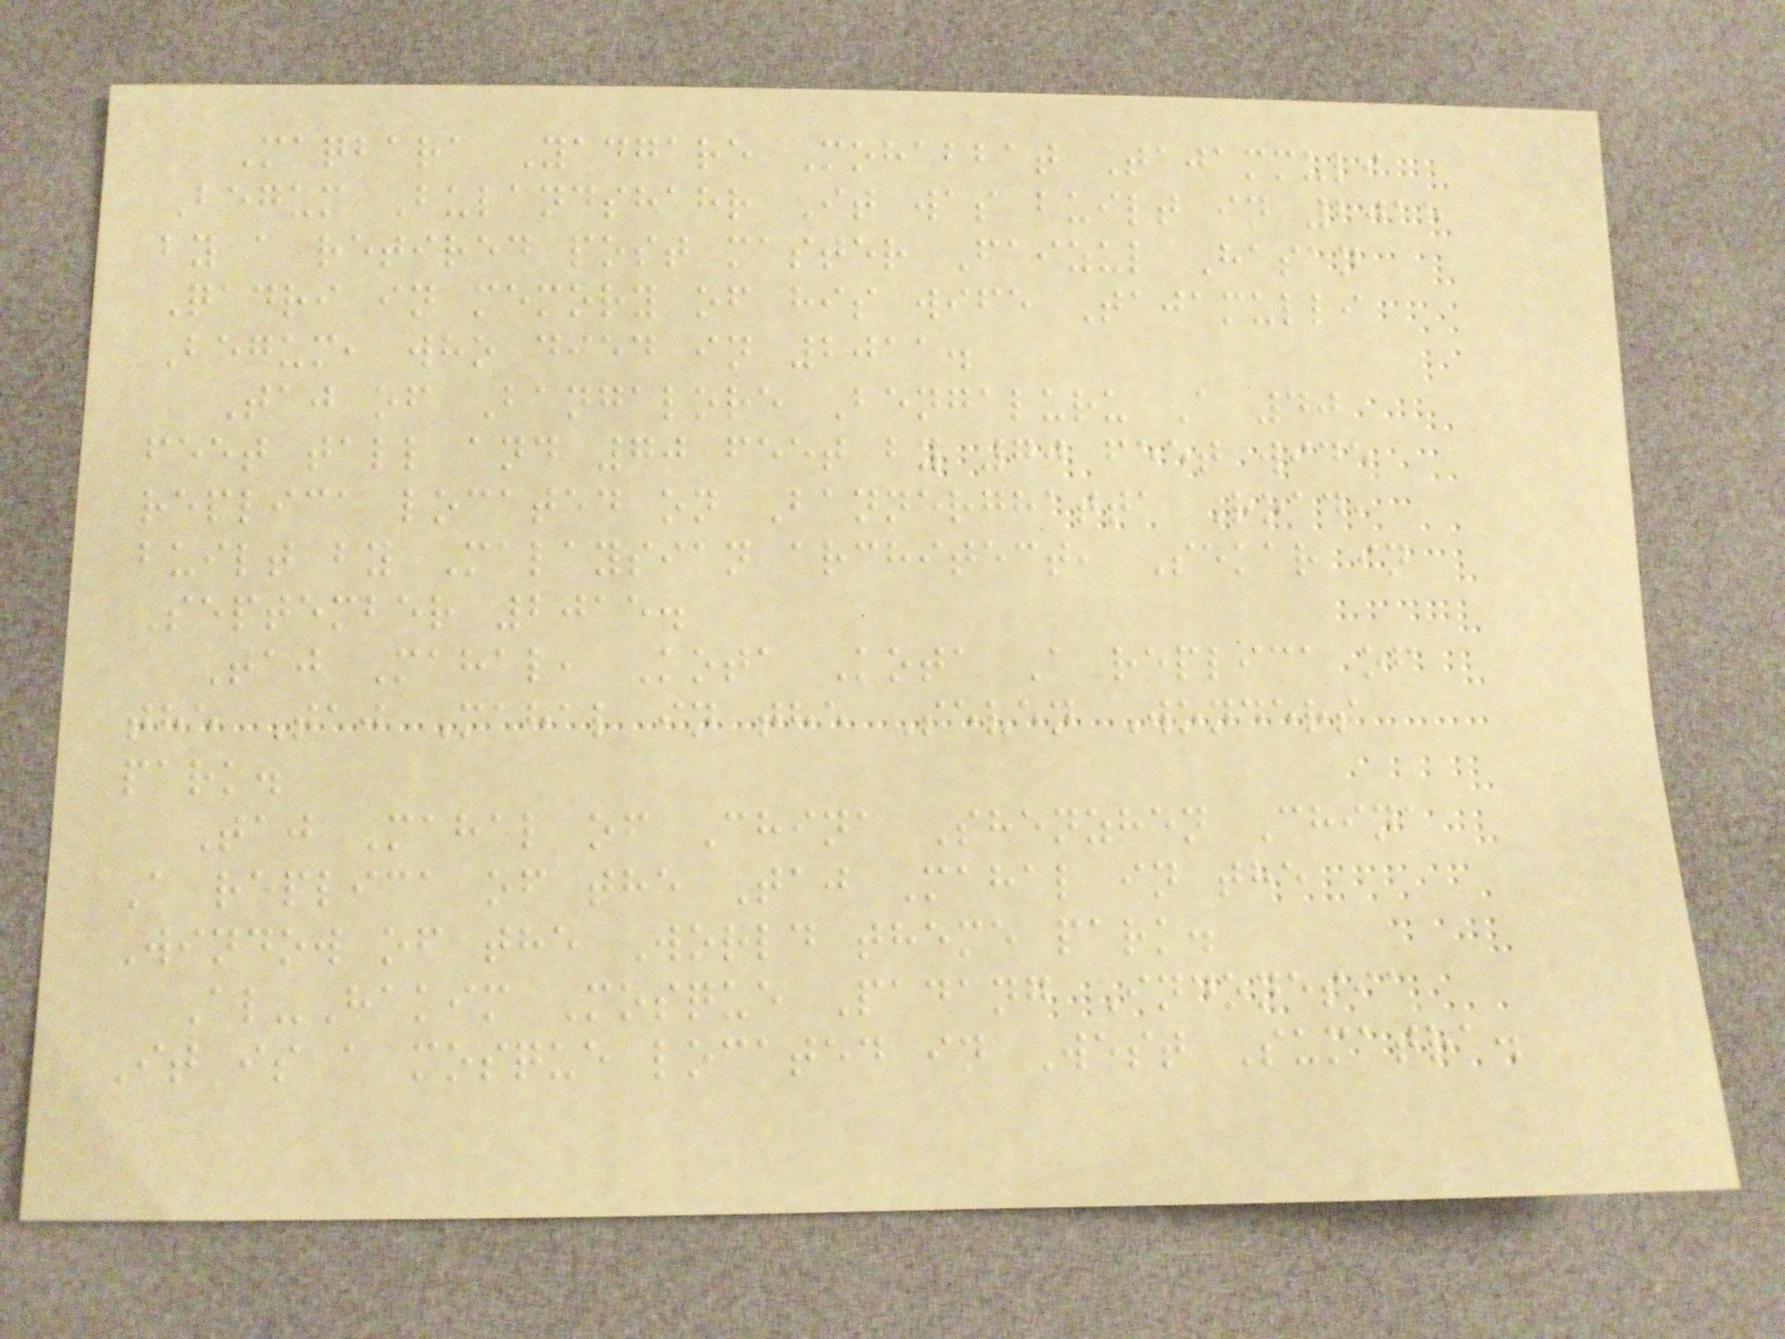Maqbara Yadgare Mohabbat Tajammuli
Begum Bulandshahr It was built in 2015
by a retired post master Faizul Hasan
Qadri in memory of his wife Tajamulli
Begum, who died in 2011.
Taj of Bangalore Bengaluru A 40
feet tall and 70 feet by 70 feet wide
replica located on Bannerghatta Road,
built by Malaysian architect, Sekar in
September 2015.
Taj Mahal, Kota Kota A replica of
the Taj Mahal in the Seven Wonders
park.
Taj Mahal of China Shenzhen China
A replica of the Taj Mahal in the
Window of the World theme park.
Al-Hakim Mosque Padang Indonesia
It is a mosque located in West Sumatra.
